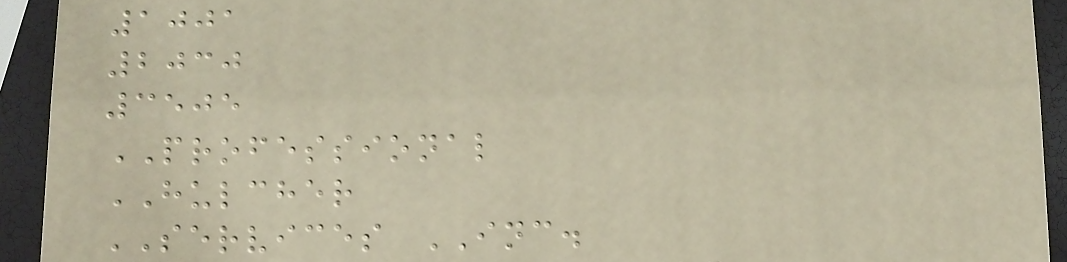1001
2030
3505
PROFESSIONAL
HULCHER
SERVICES INC.
